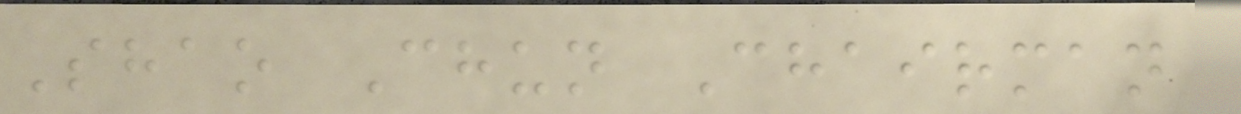Shao Chun Chairman
